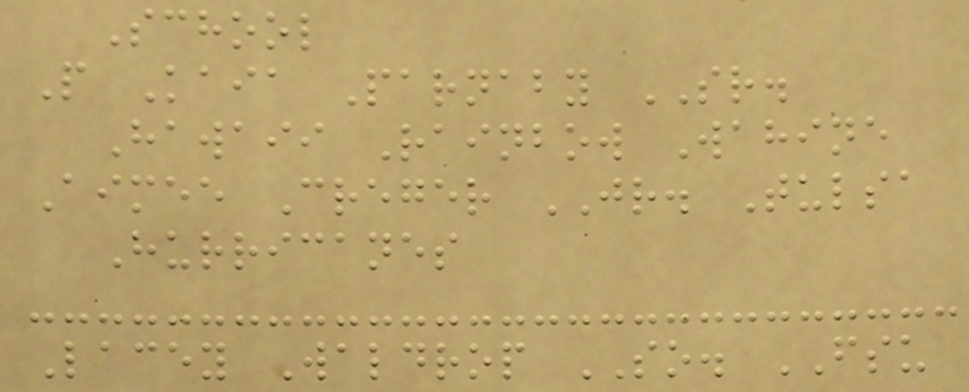School
P Kaia Parnaby SR.
Hawaii Rainbow Wahine
Aimee Creger JR. Tulsa
Hurricanes
Lacey Waldrop SO. FSU
